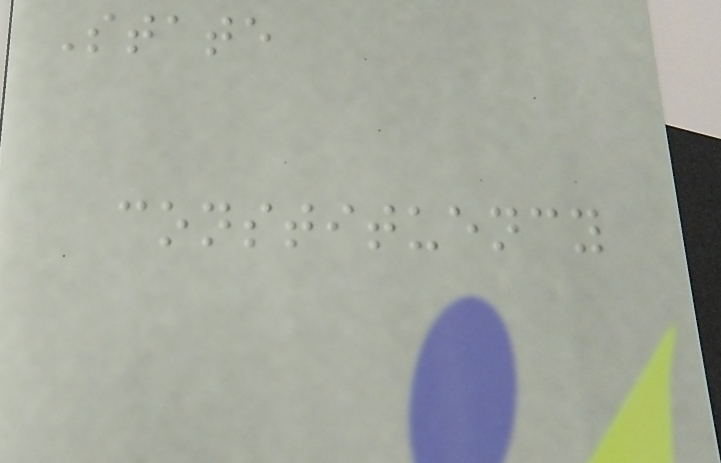State
constituency
